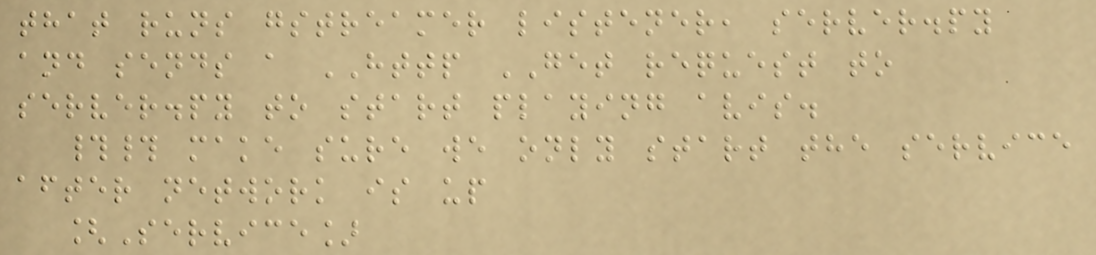that runs gstreamer listener, server.py
and sends a HTTP GET request to
server.py to start playing avis.
## make sure we only start the service
after network is up
[Service]
